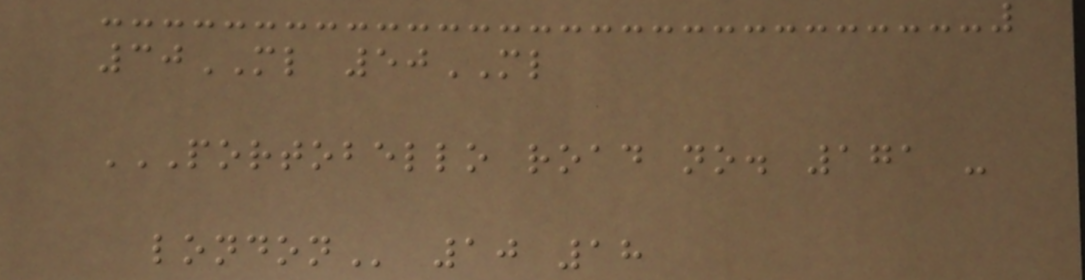30ML 50ML
PORTOBELLO ROAD NO. 171 -
LONDON 10 18
